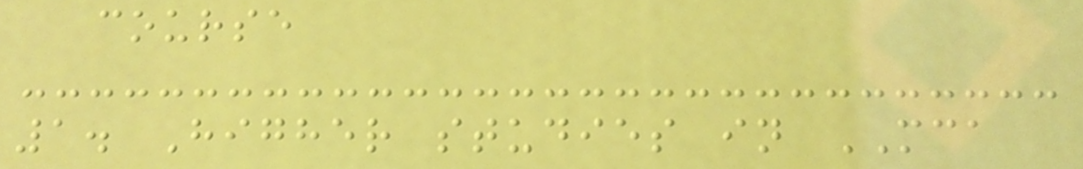course
1. Higher studies in MCA
